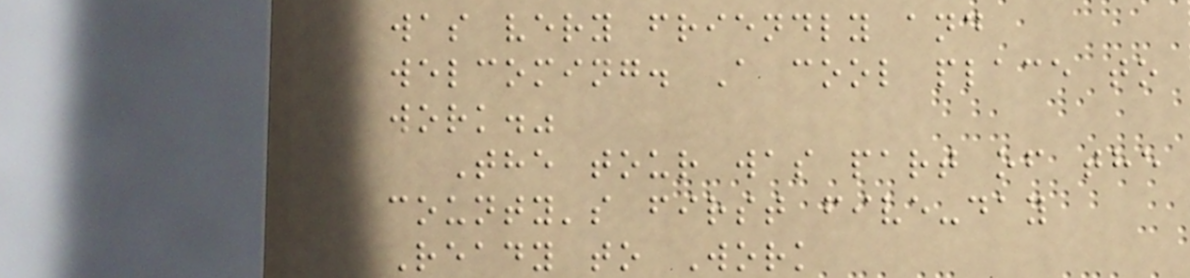was very friendly and
welcoming. A cool place to
work."
The tour was part of the
county's first five-day
Ready to Work
